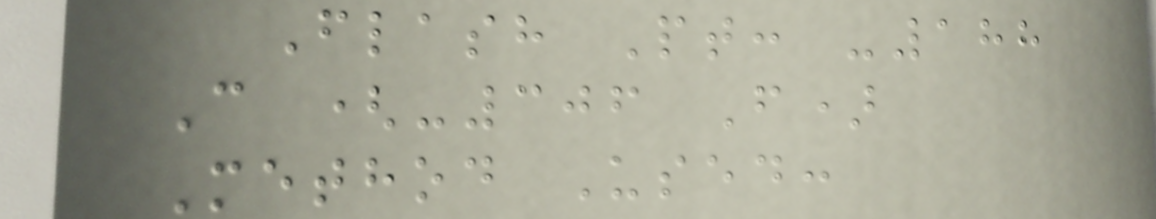Flash Pt: -188
C (-306 F)
Method Used:
